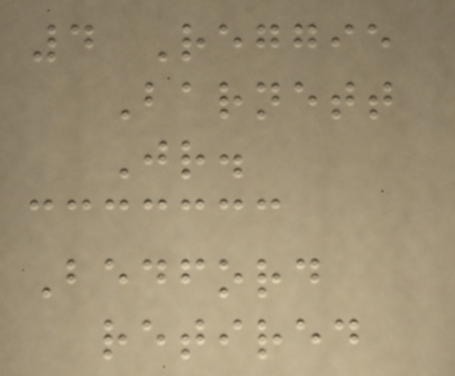4 Reggie
Barnett
Jr.
Bedford
retired
